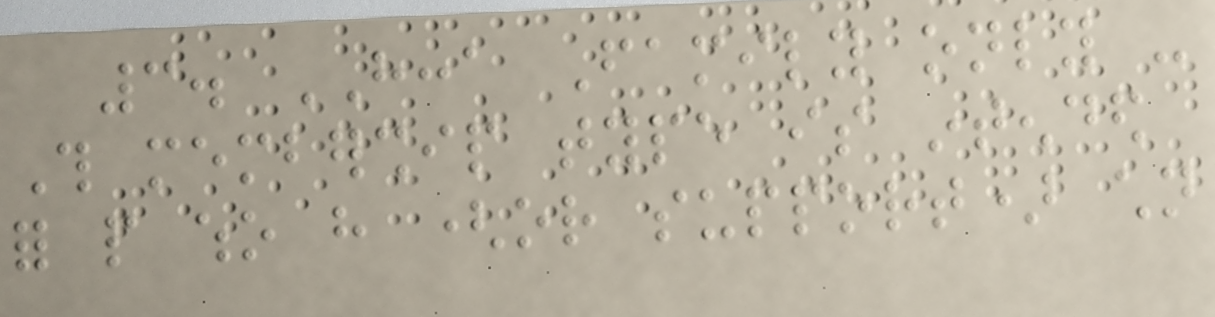3. HCCA Family only -
This membership type is intended
for people who have (or support) children
